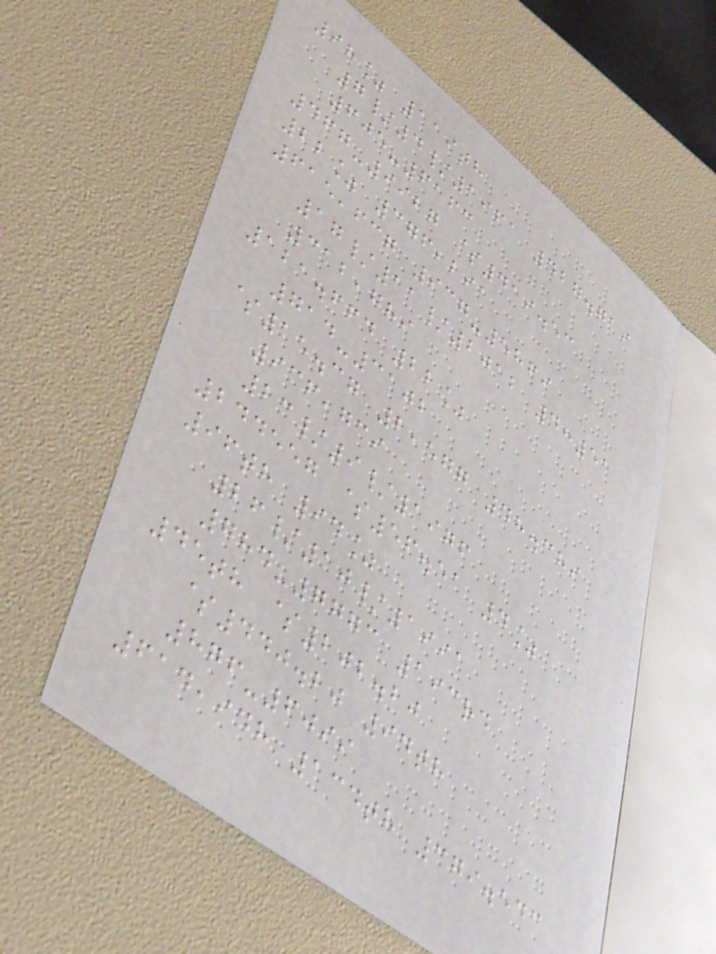98% 119th
7/4/1961 427.719
605-6163
467-9927 $419.53
22% 376,291
615,637 937-5869
17/11/2012 4:51
312,789
121.664 22%
714-3102
$15.37 2,577 48.389
936,739
23/9/1976
244557 $56.51 4%
96th 94%
26/10/1991
784-7773 193rd
45th $202.20
$440.20 94th
876-6099
614,948 134th 379.543
